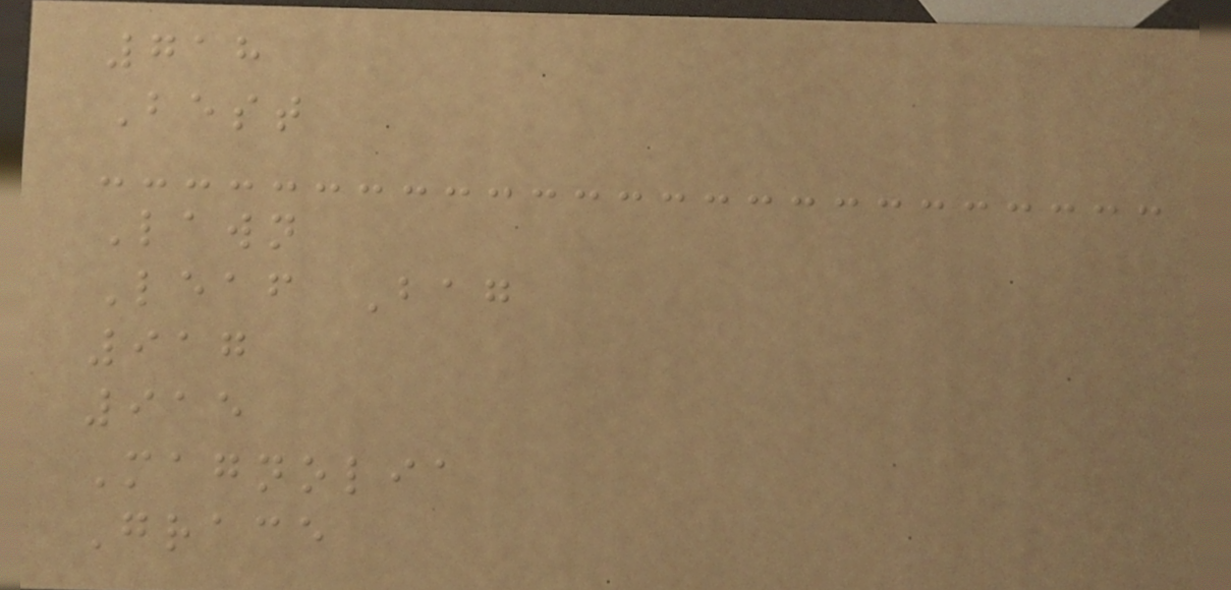718
Best
Lawn
Leaf Bag
917
915
Magnolia
Grace
